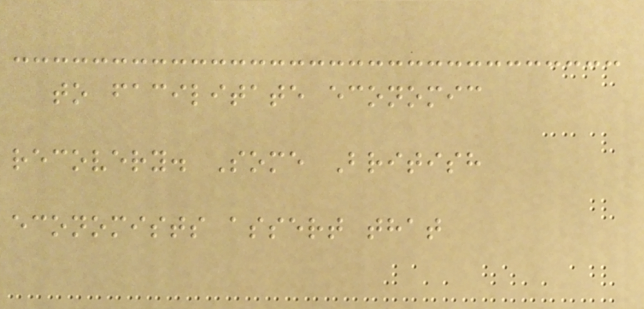to facilitate economic
recovery. Some British
economists assert that
